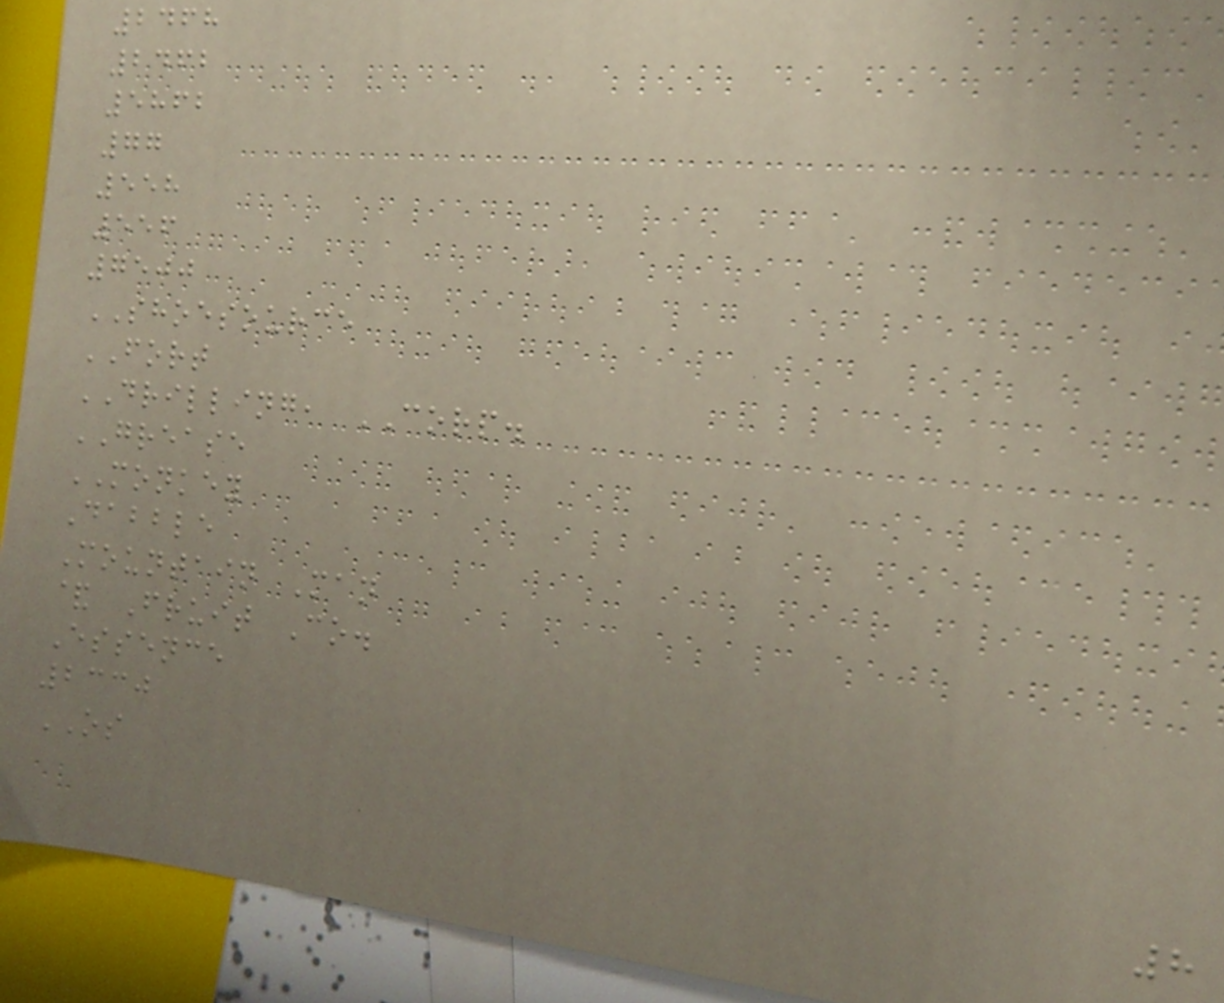2468
2462
5862
77
558
556
7500
SHOESOURCE
FORT
DRILLING, CORP.
GREASE
MONKEY
Dabble
Mountain Man
& Fruit Co.
Essence
2330
OS
8
